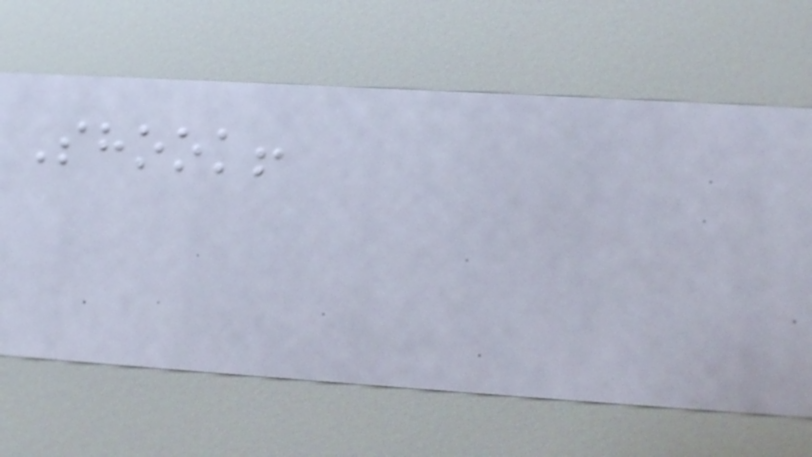Shook!
